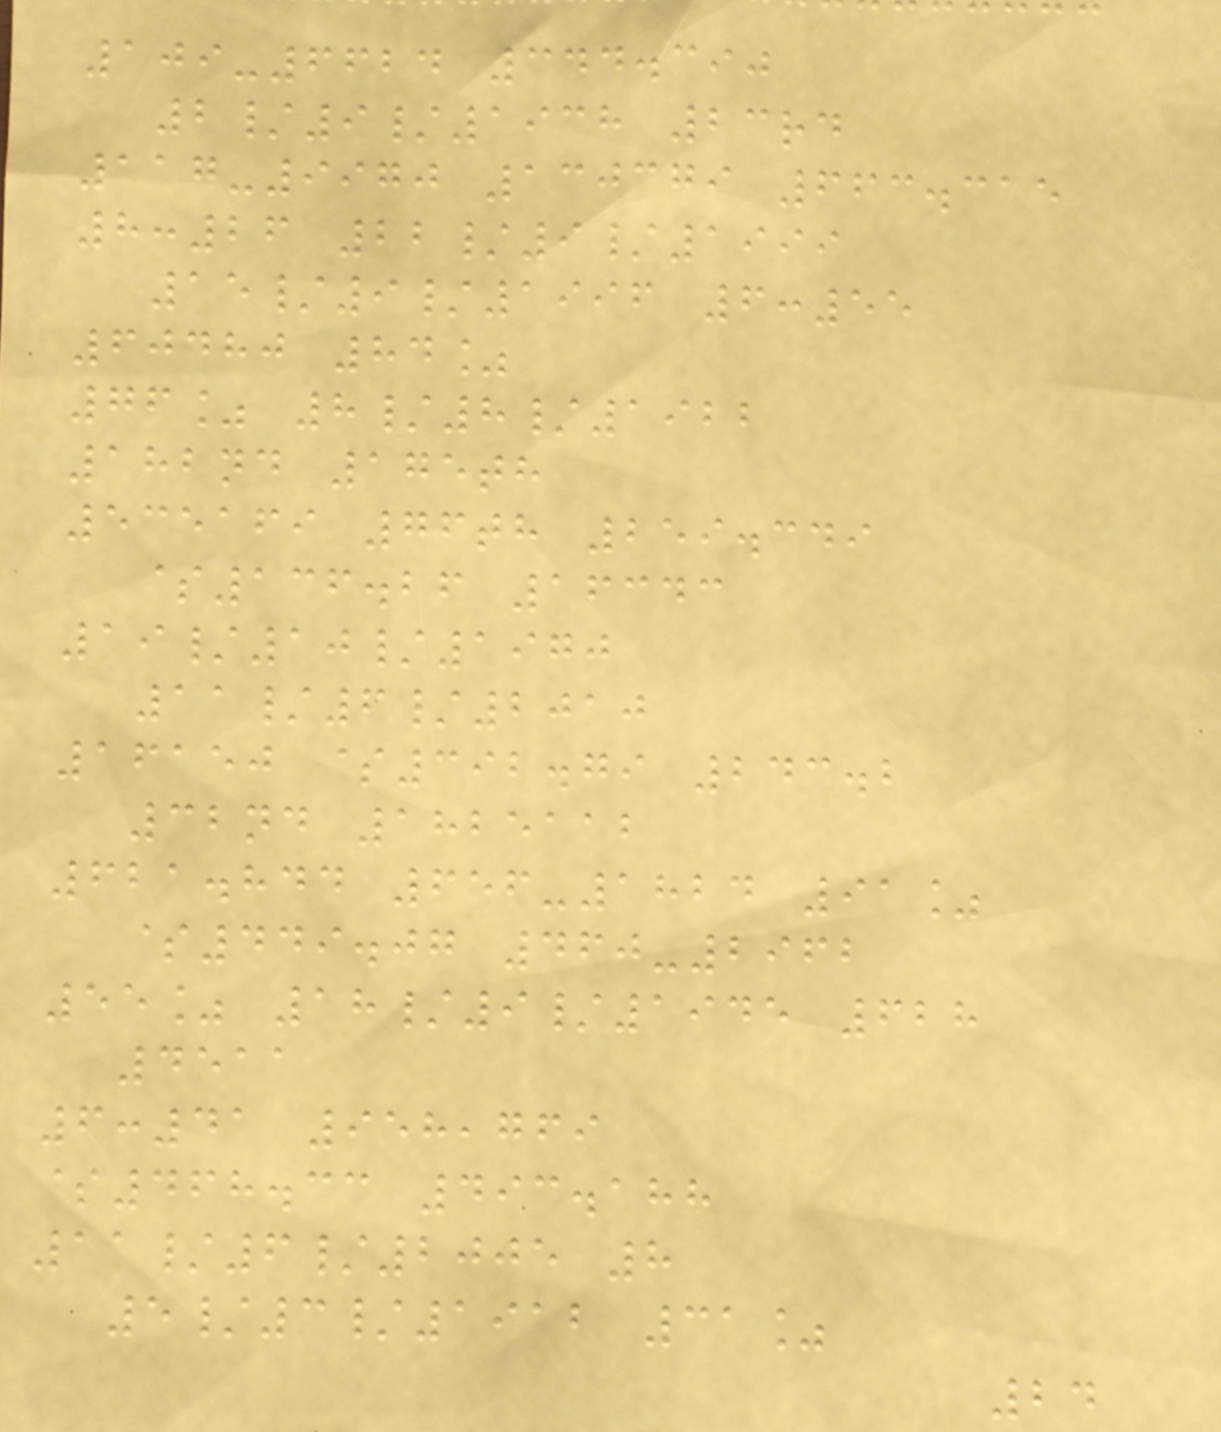109-6624 344.390
2/9/1938 23rd
117-9970 130379 663.315
8:26 22/9/1999
15/9/1996 6:55
60480 84%
76% 8/8/1922
182nd 175th
535169 76th 259.349
$136.26 16343
19/10/1970
11/6/2010
16150 $392.79 243.2
32nd 1825112
621.844 656-1824 91%
$449.07 460-2962
55% 18/9/1945 628
4511
6:41 958,769
$468.33 493.188
11/6/2005 8
5/3/1912 31%
24
